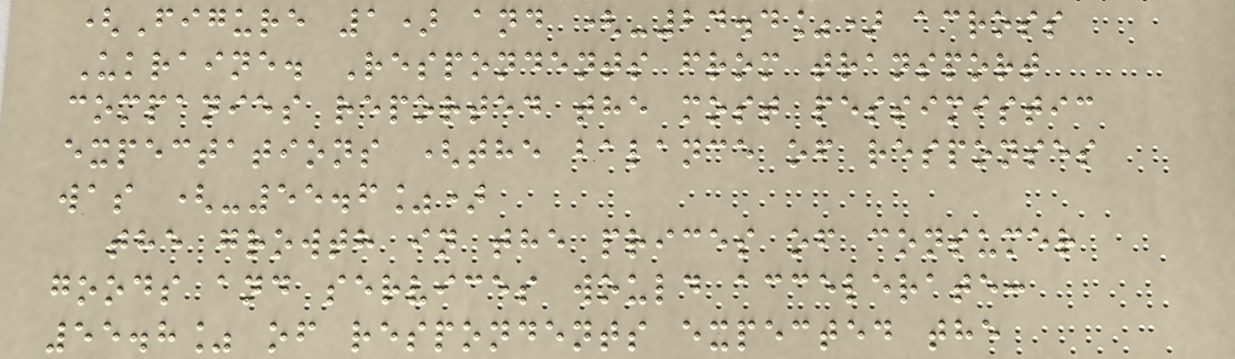(Figure 1) and (-24.4%) across
Ukraine. Respondents from transport
companies reported the most pessimistic
expectations (the balance of responses
was (-55.6%)
the growth in the prices of consumer
goods and services would accelerate:
55.8% of respondents expected the
